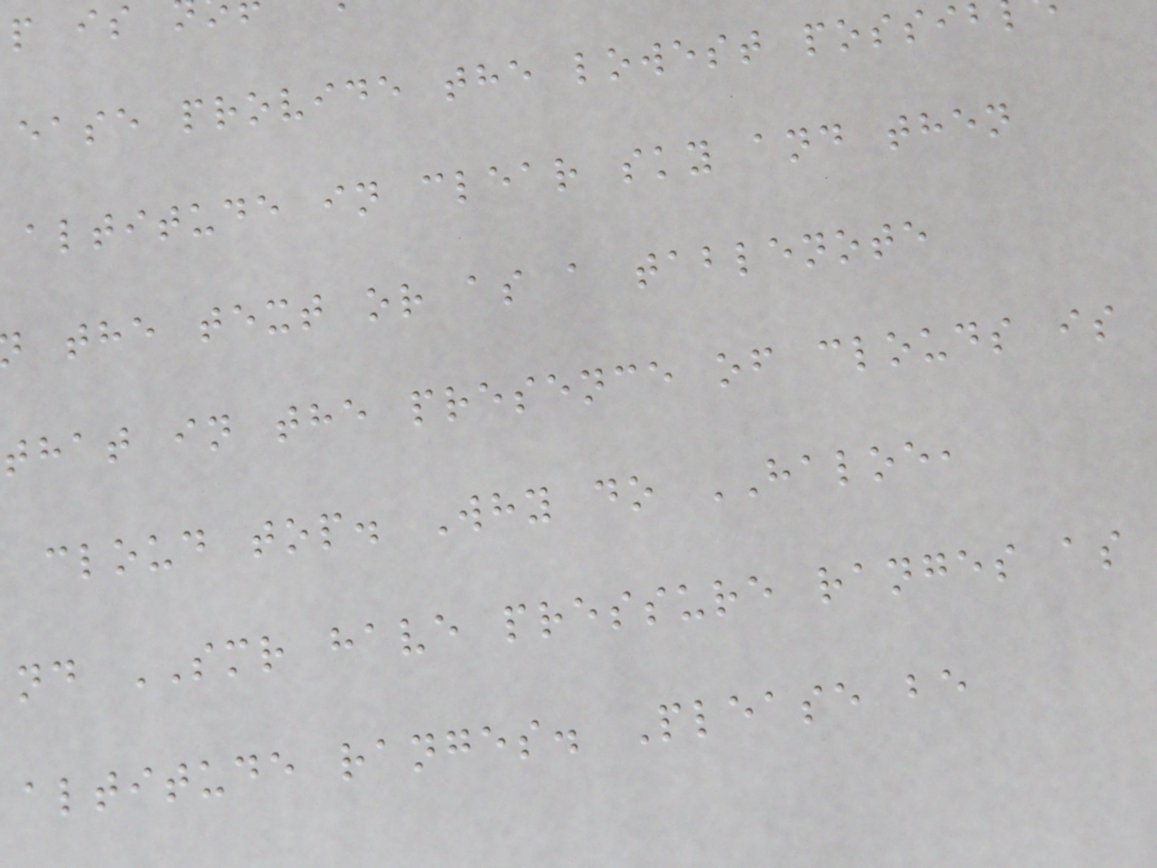ease provide the lowest possib
altitude in clear sky and then
the text or as a tablenote
that in the presence of clouds is
cloud top. Why do HALOE,
nd SMR have pressure ranges as
altitude ranges. Please be
